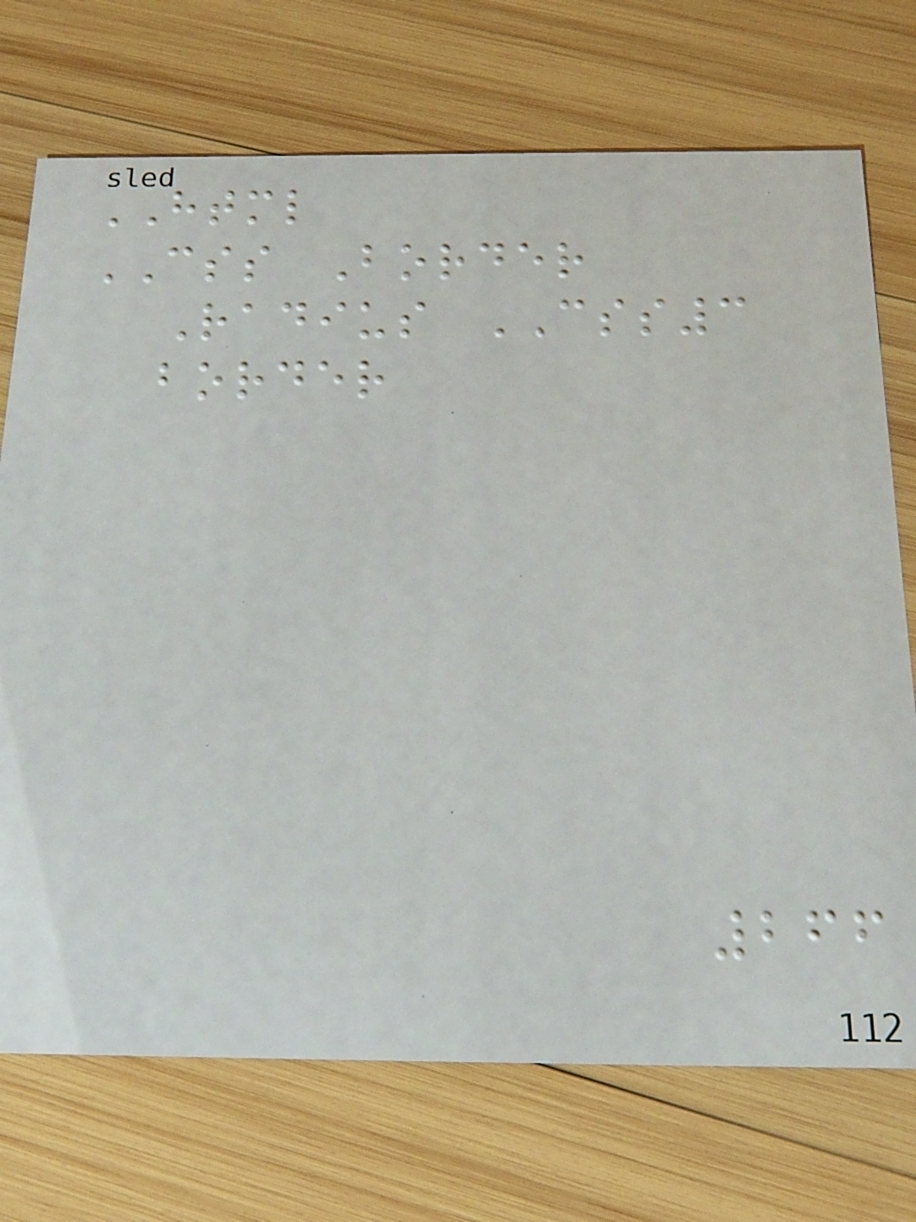HTML
CSS Border
Radius CSS3
border
266
